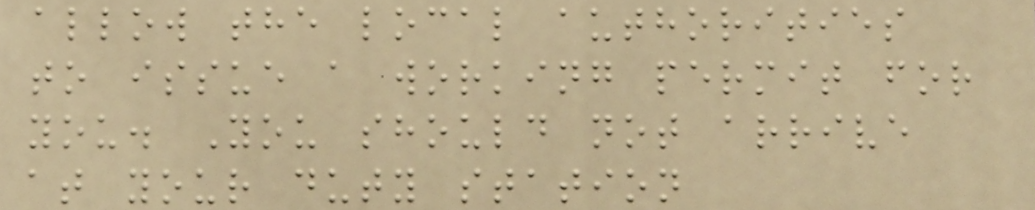allow the local authorities
to issue a working permit for
you. You should not arrive
at your duty station
